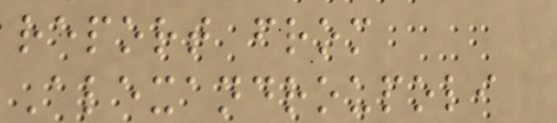report from
Alexandroupoli
